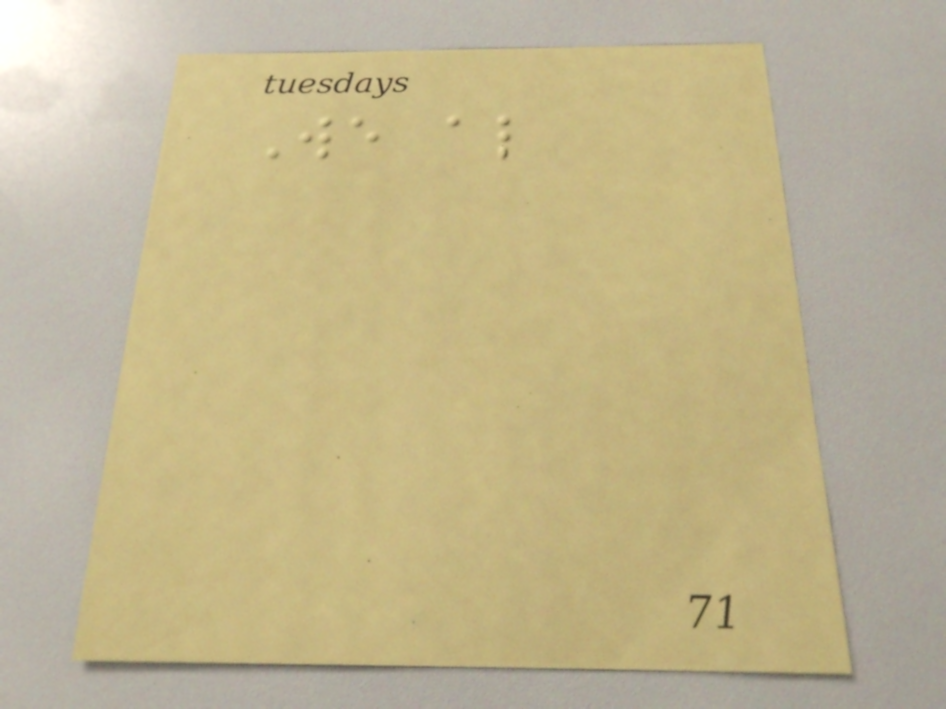We also
